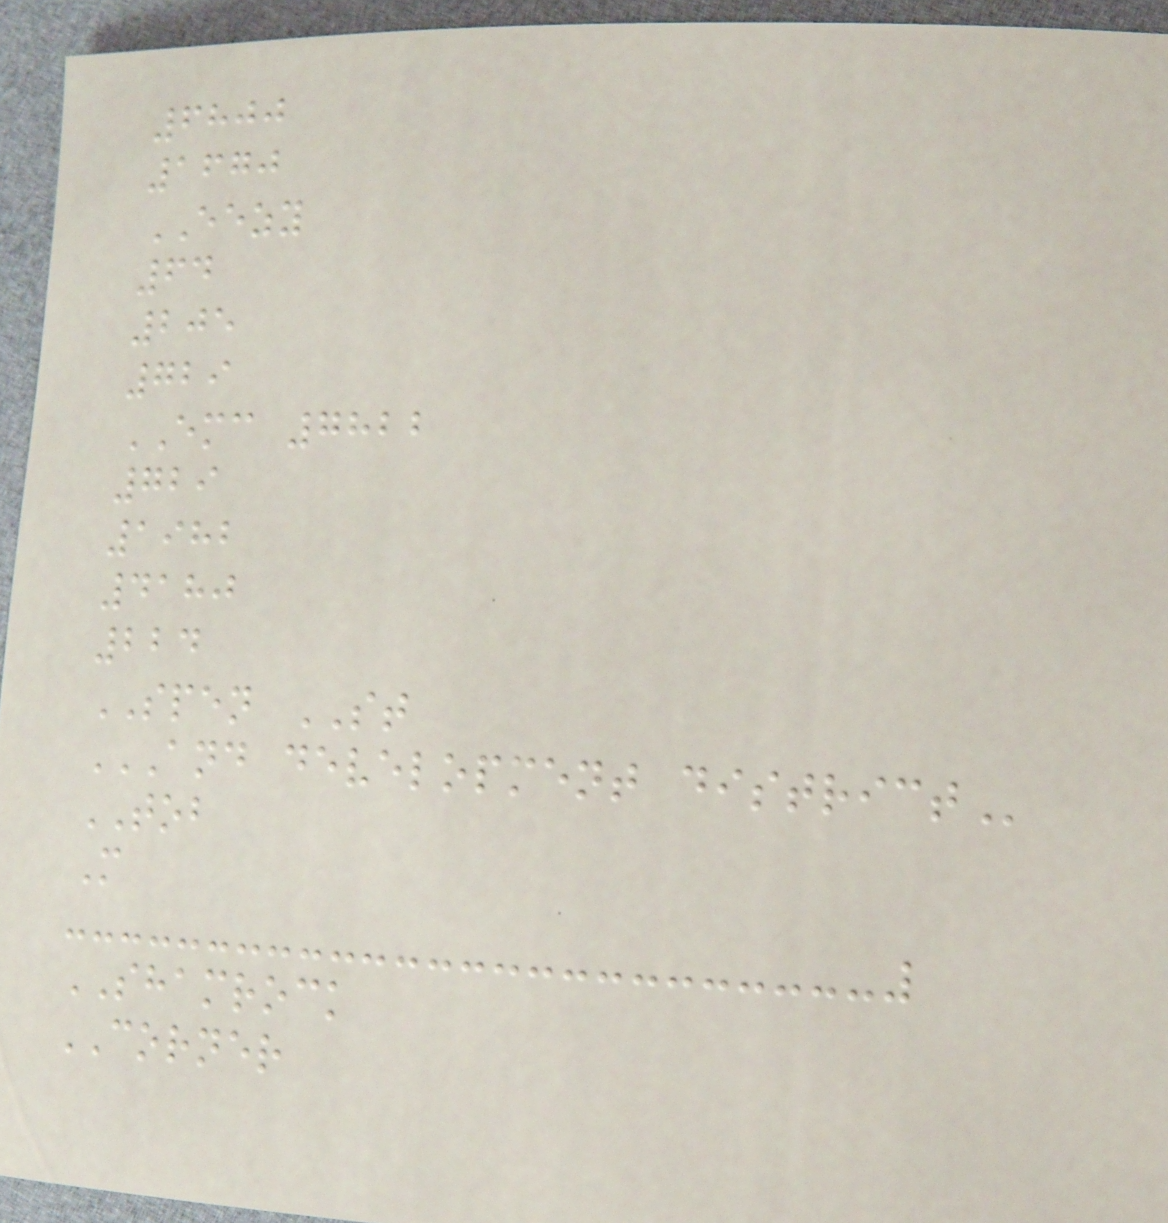6800
1670
EEZY
64
205
729
EMC 7822
729
1982
4180
224
SPEN ST
AND DEVELOPMENT DISTRICT
TOB
M
SHAMROCK
CORNER
